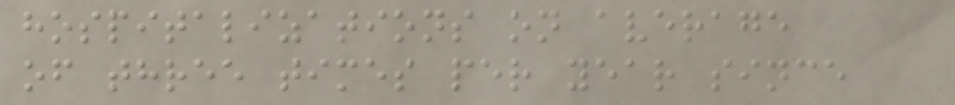hospitalizations on average
of three times per year since
